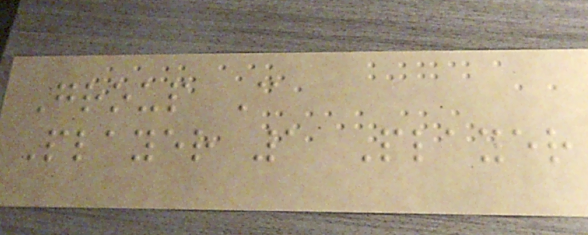Group C
Player 1 Player
